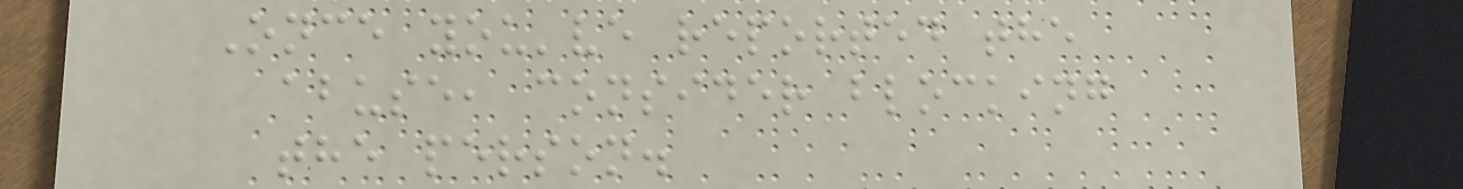Once you've reported the
abuse, consider blocking
the person.
